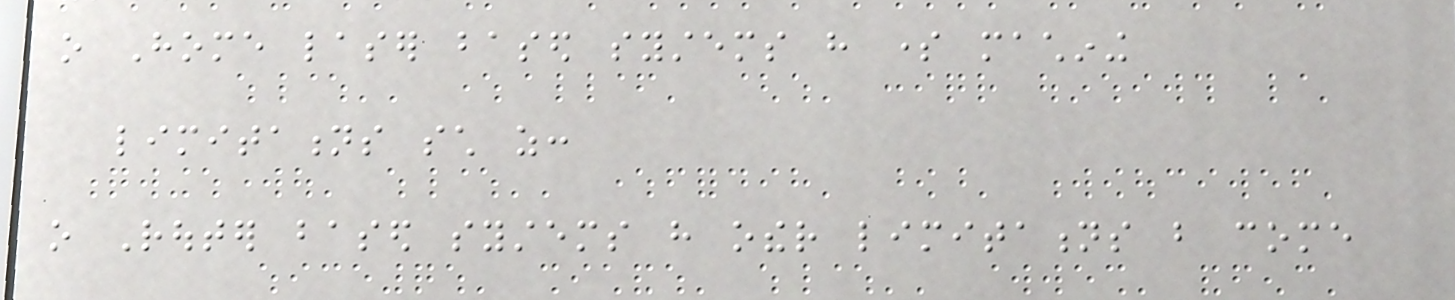o Home laser based systems have some machining
limitations such as:
o Router based systems have other limitations but come
